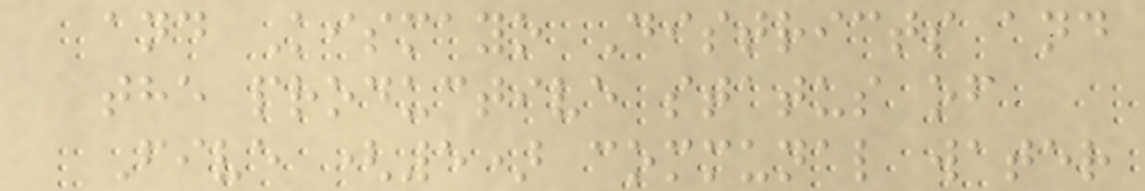and Kismayo Districts and
the productive status of
Five (5) communal water
